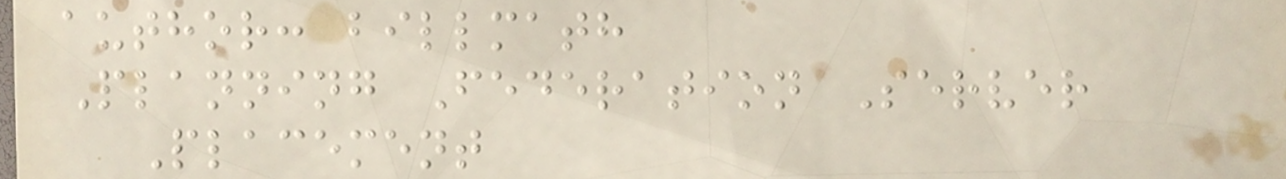author: billmath
Planning Federation Server
Placement
